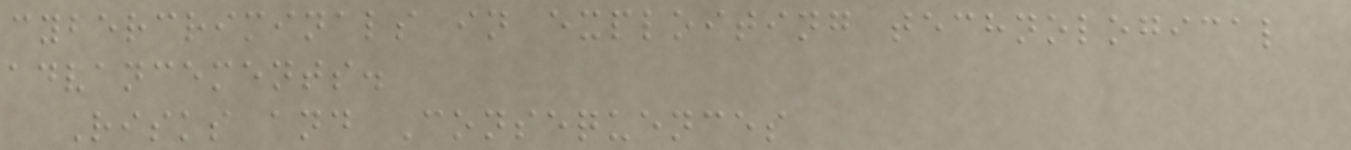cybercriminals in exploiting technological
advancements.
Risks and Consequences
